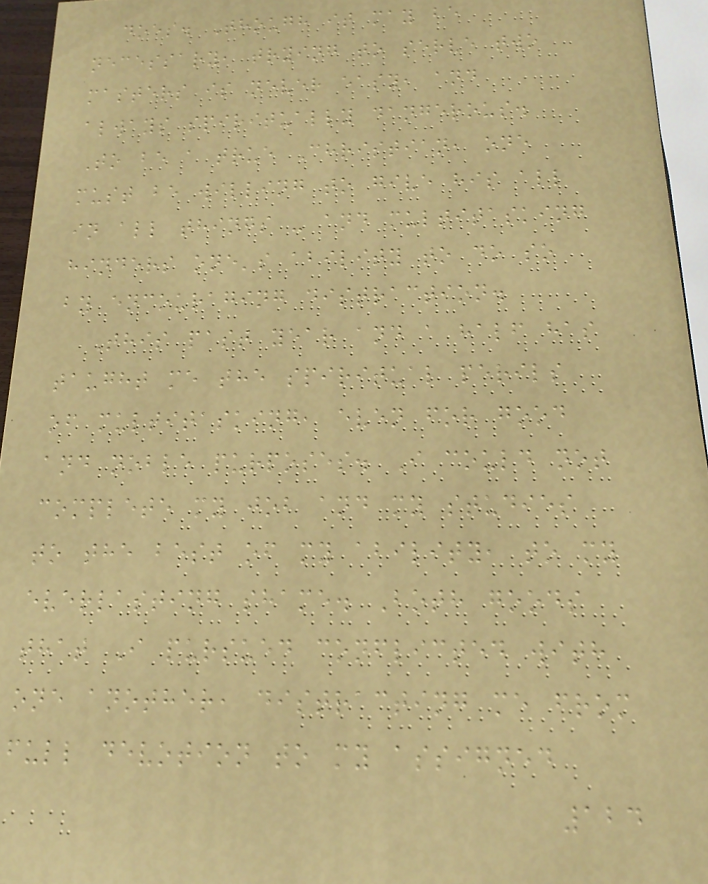does. Though it may be
necessary, trying to serve two
masters is never easy, and
always spiritually dangerous.
To be a true Christian, one
must be willing to give his all
in all things - and multitasking
hinders one's ability to do so
by encouraging distraction.
This past year and a half has
taught me the spiritual perils
of multitasking, even for good
and noble purposes. I could not
complete my job and my studies
to the best of my ability, to my
everlasting shame. Both goods
that I pursued conflicted with
one another, distracting me from
full devotion to my assigned
124
